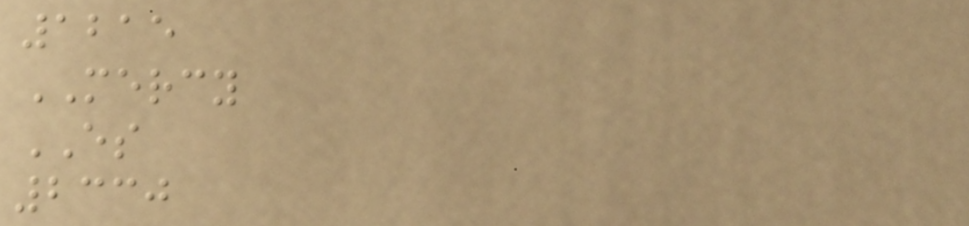1215
MERCY
ES
2330
